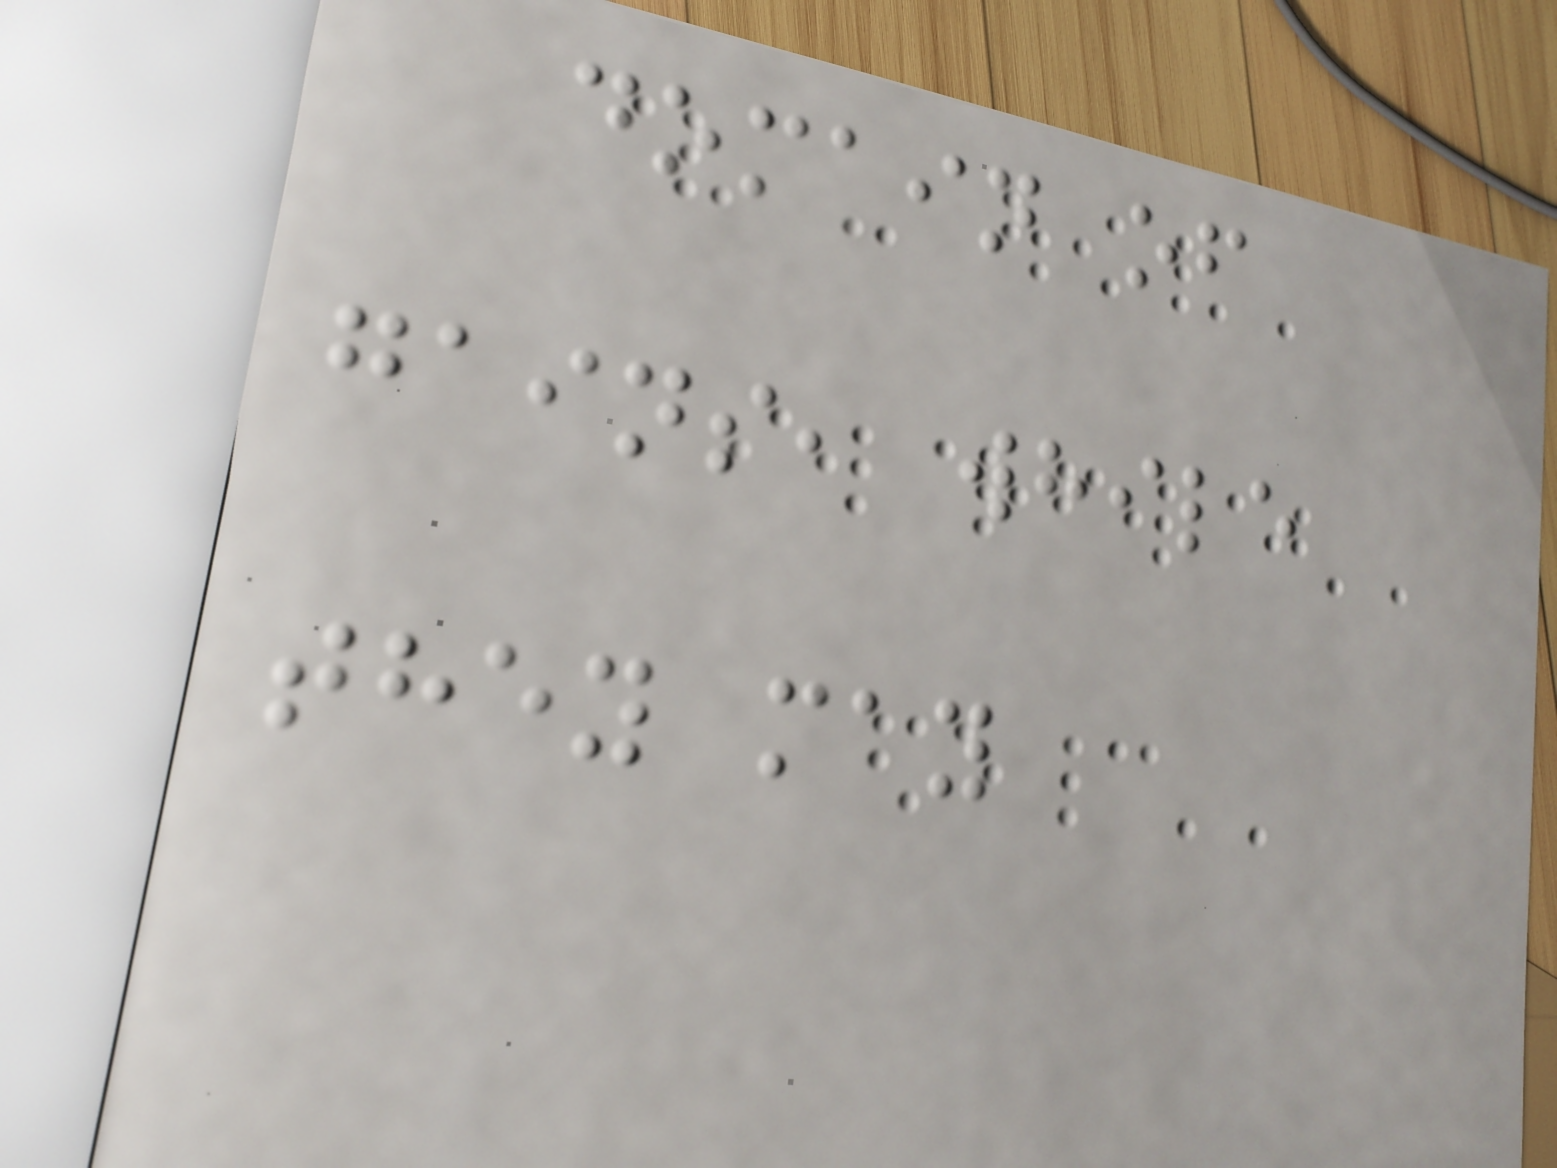domain of
gains, while
they may
